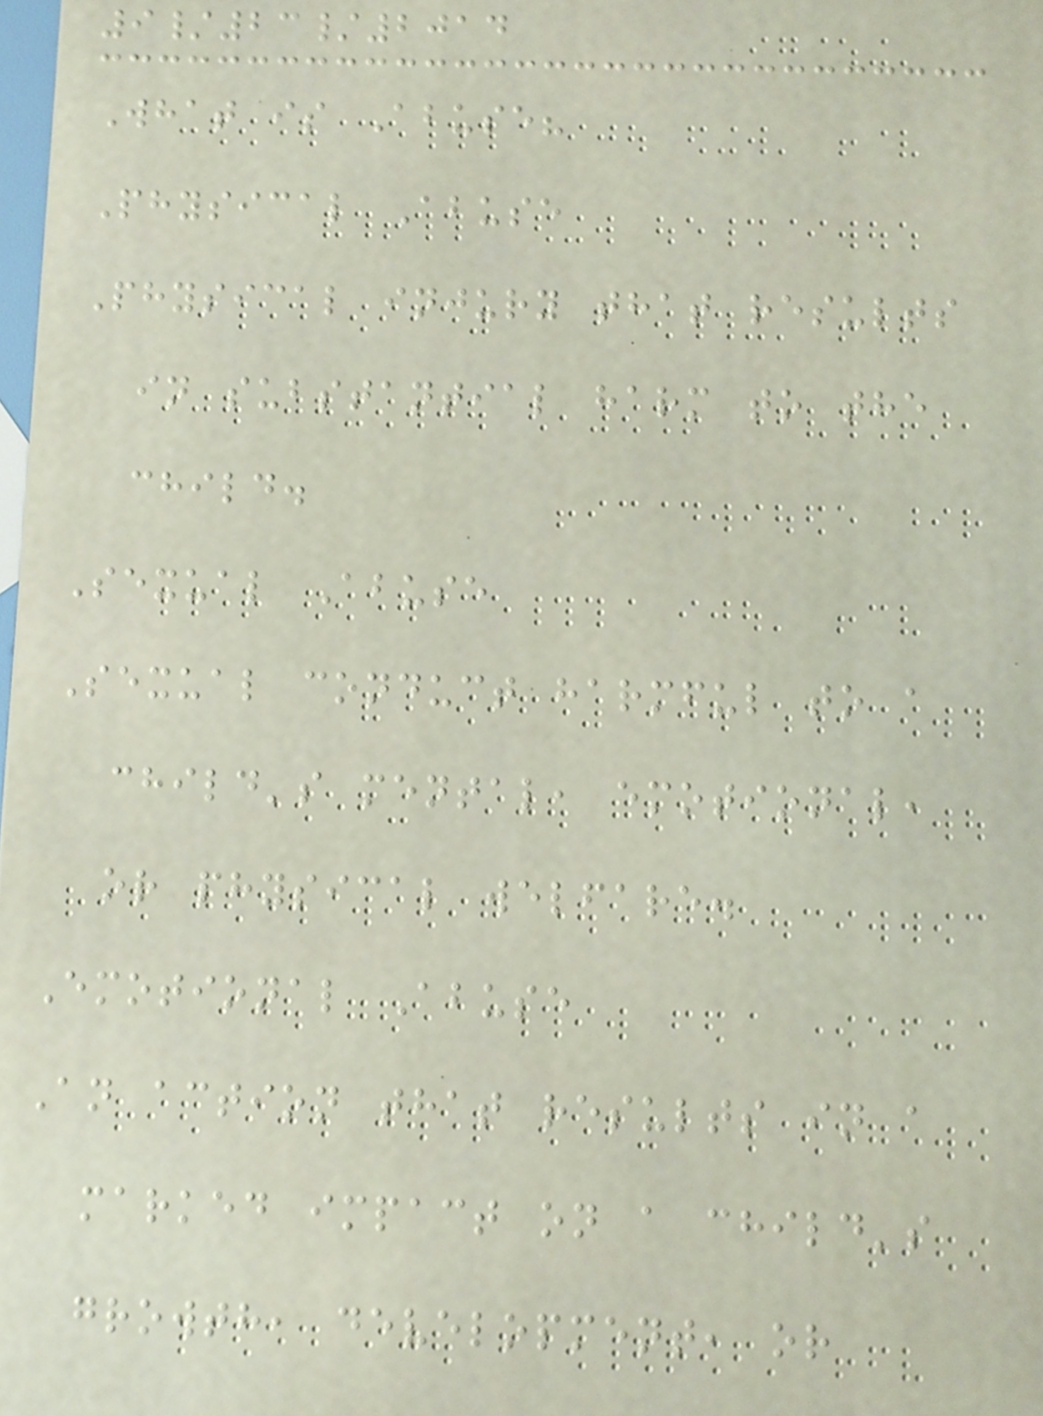9/23/2014
What is Abuse?
Physical Abuse
Physical injury that results
in substantial harm to the
child.
Sexual Abuse
Sexual conduct harmful to a
child's mental, emotional,
or physical welfare.
Emotional Abuse
An action that results in a
marked impact on a child's
growth, development, or
